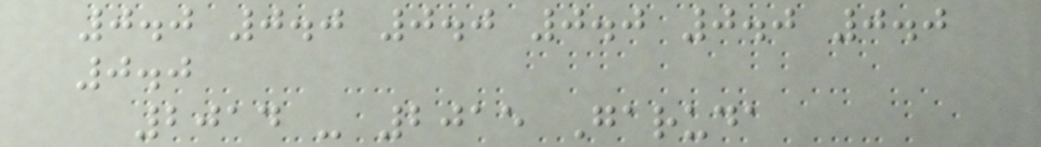0.0 0.0 0.0 0.0 0.0 0.0
0.0
2014 - 2015 Garuda
